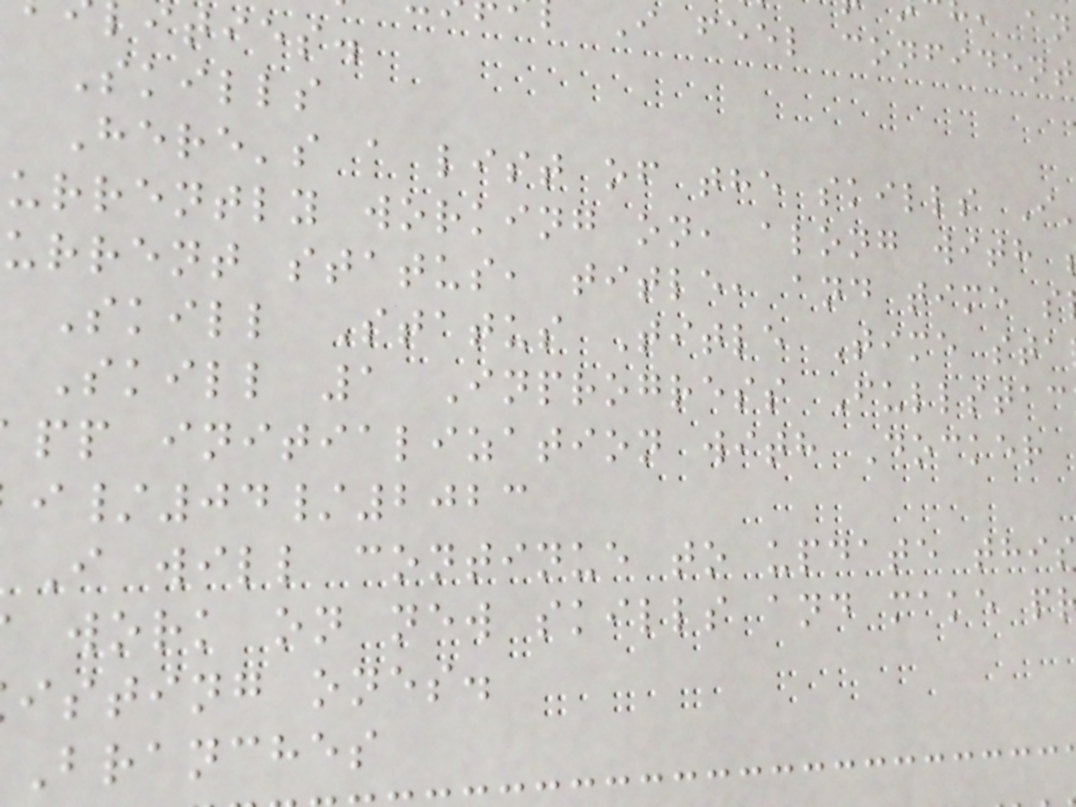I feel confident
ities.
Skills
Here's a list of the skills I
urrently working on, along with
urrent status, title, and time s
Skill Status Title Time sta
Skill 1 Inprogress Fullstac
pp initialization with Docker
/04/2023
I will continue to update this
work on new skills and make p
isting ones.
Branches
